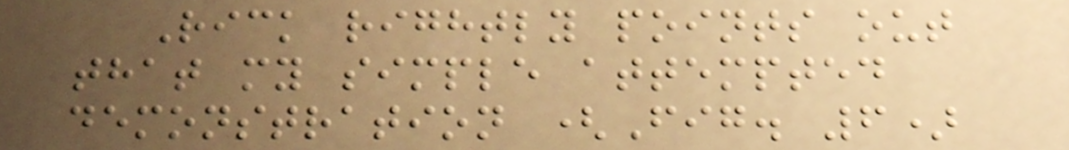Rick rightly points out
that my simple attempted
demonstration (Fig. 6)
